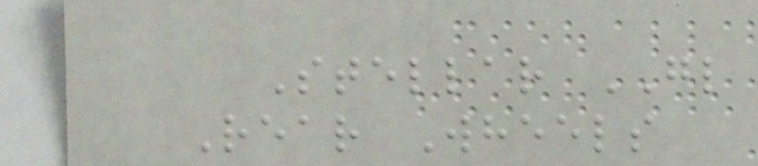Stellar GL
Rear Wheels
